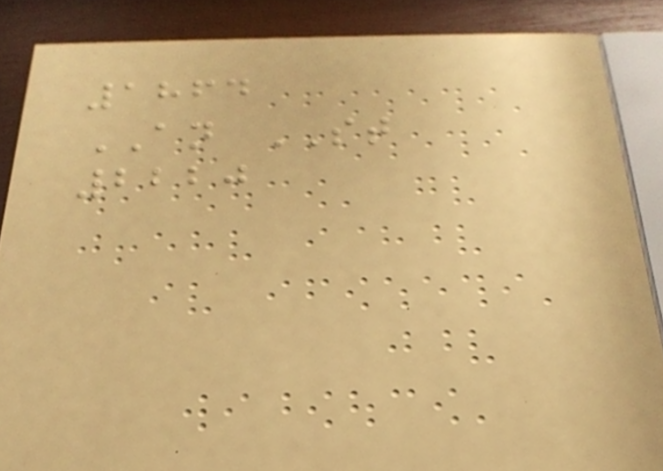1864
AN ST
2220
